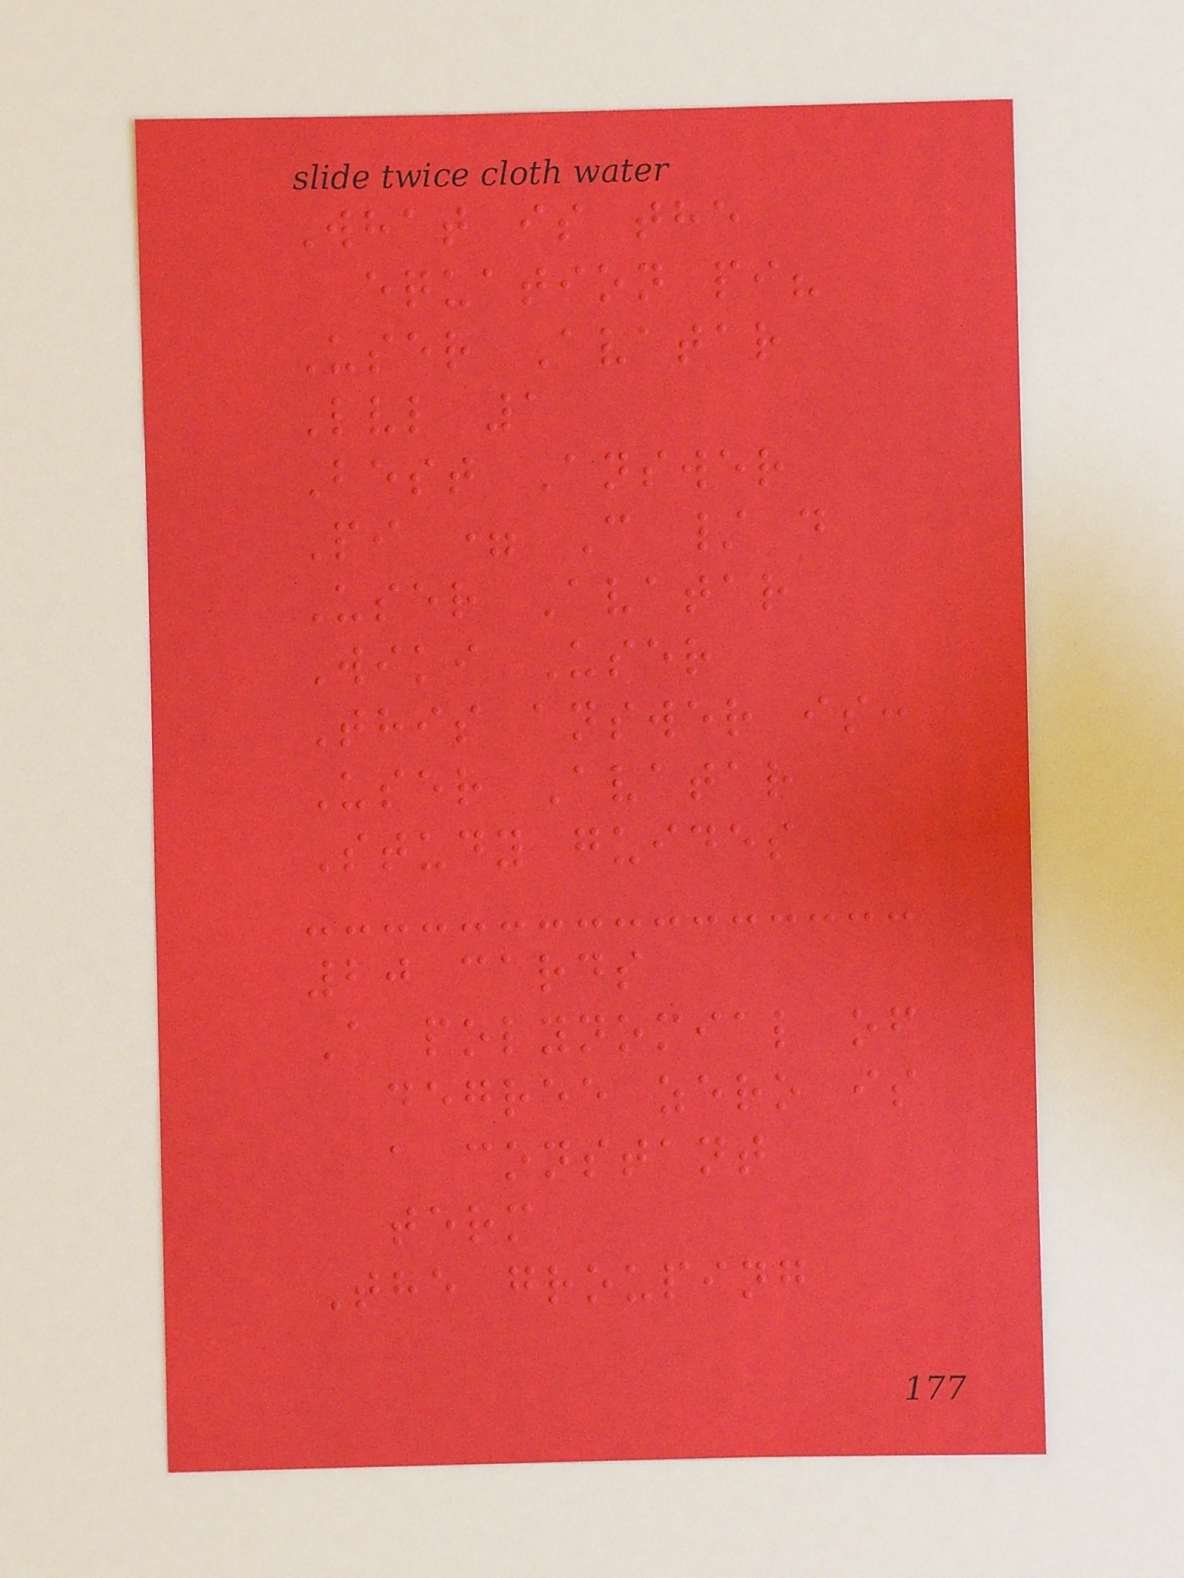What is the
equation pi?
User Avatar
Lvl 1
Best Answer
Pi = C / d
User Avatar
Wiki User
This answer is:
User Avatar
Study guides
20 cards
A polynomial of
degree zero is
a constant
term
The grouping
